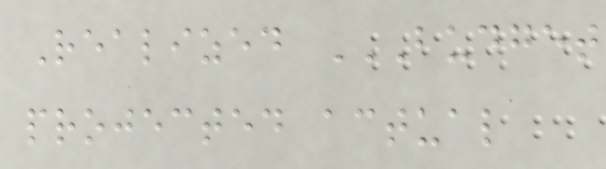Realized BUDGET
PROJECTED ACTUAL
